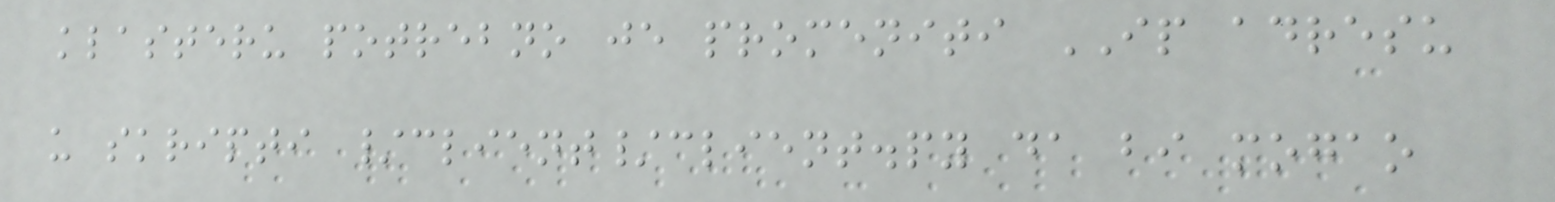klasteru potrebno je promeniti IP adresu
u skripti /client/client.py da bi mogao
